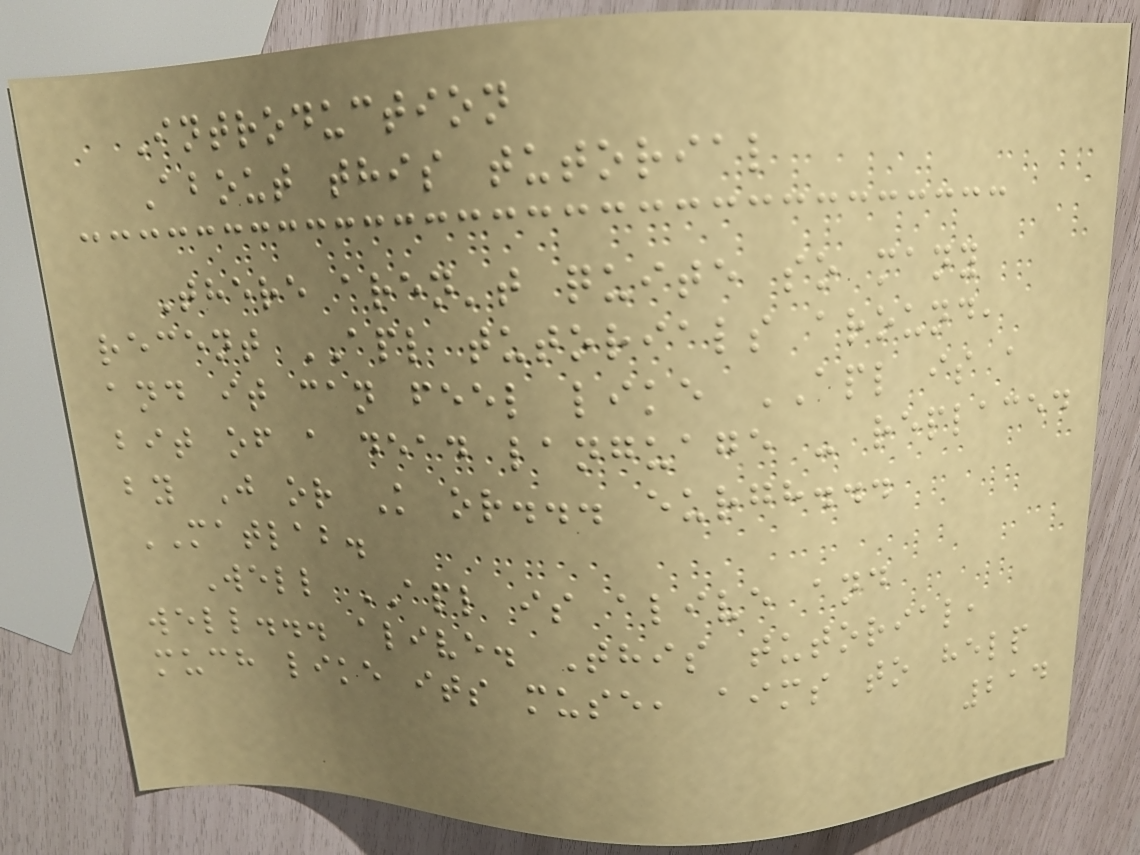Introduction
About this tutorial
There aren't quite so many
recent APL tutorials around,
and it can feel like APL is a
bit of a dead language - replaced
by J or K or... eurgh...
MATLAB.
Well APL is alive and
well... alive. This tutorial,
much like its muse, aims to help
214
